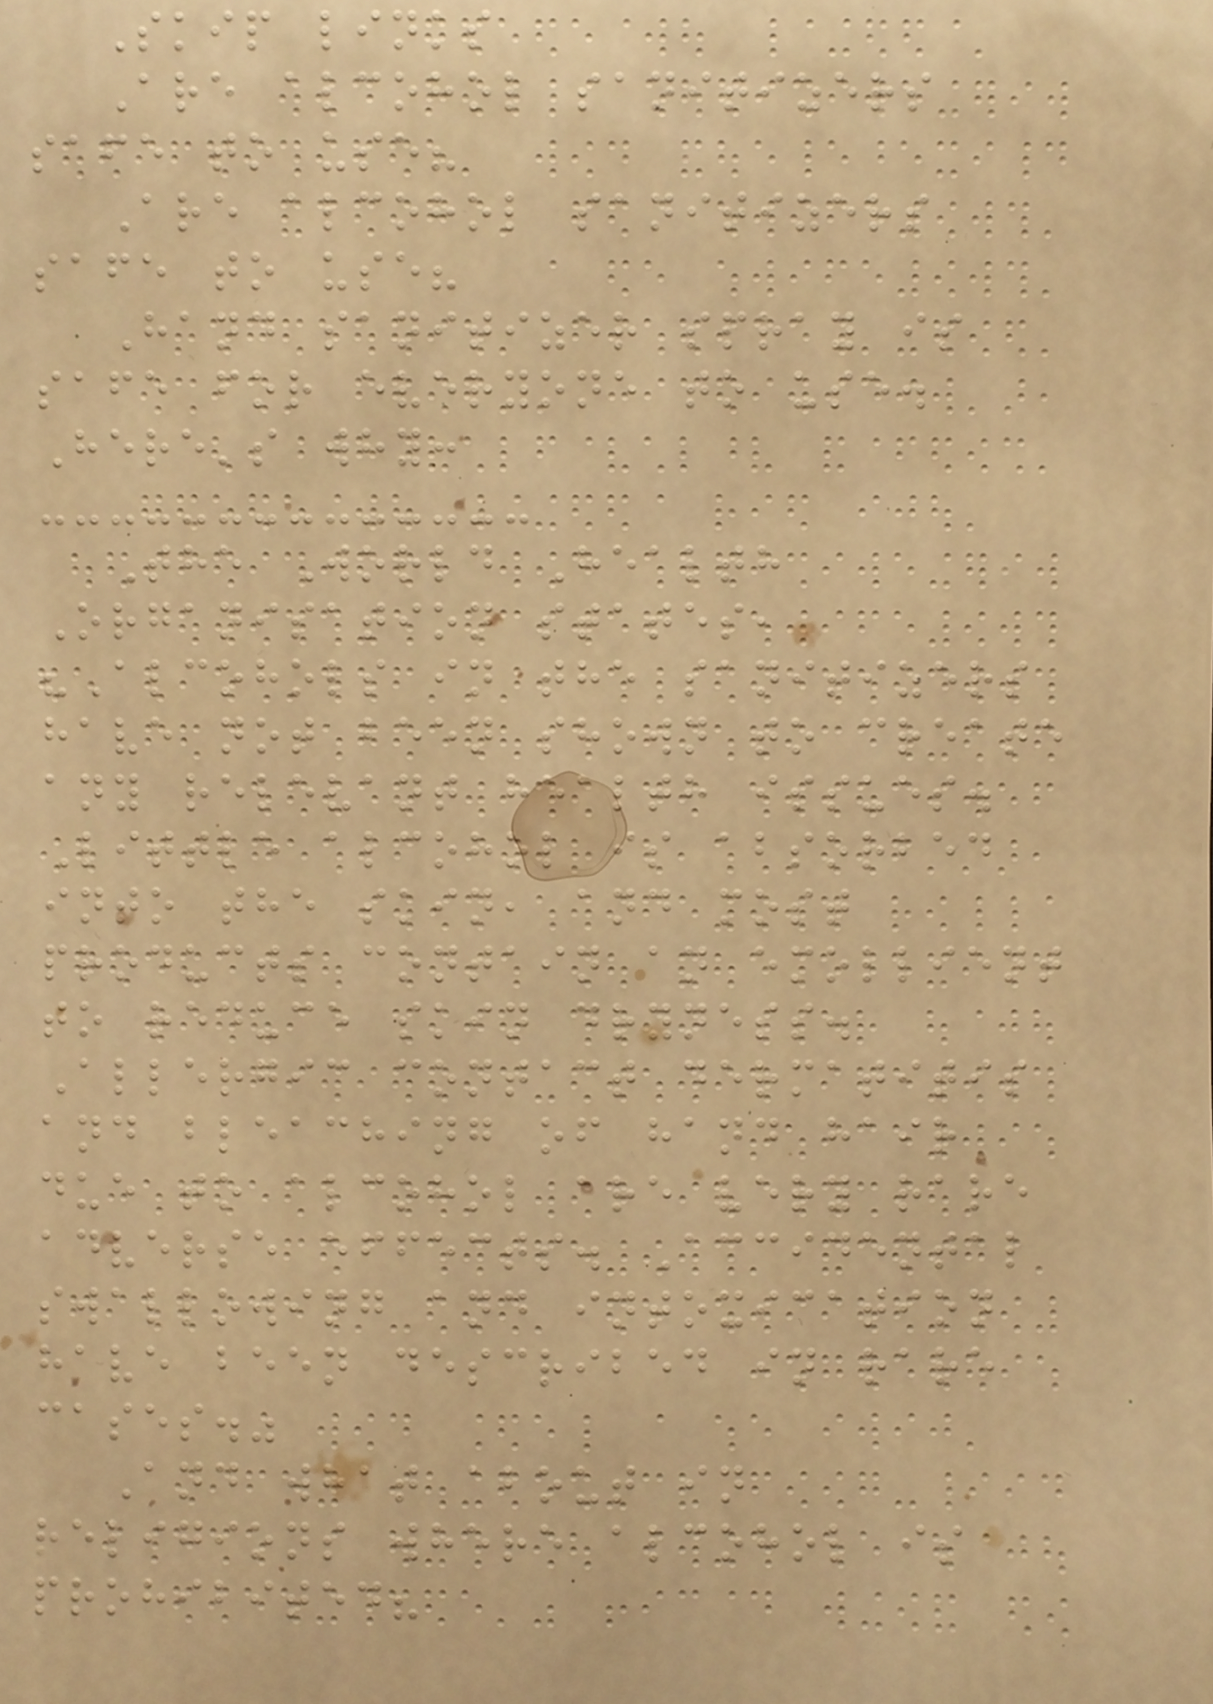Skip links
Are alcohol sanitizers
safe to use?
Are alcohol sanitizers
safe to use?
Hand sanitizer spray is
safe for everyone to use.
Here's why:
The World Health
Organisation states,
"Alcohols in the sanitizers
have not been shown to create
any relevant health issues.
Little alcohol is absorbed
into the skin, and most
products contain an emollient
to reduce skin dryness.
Allergic contact dermatitis
and bleaching of hand hair
due to alcohol are very rare
adverse effects. Accidental
swallowing and intoxication
have been described in rare
cases."
And what about in
religions where alcohol is
prohibited?
